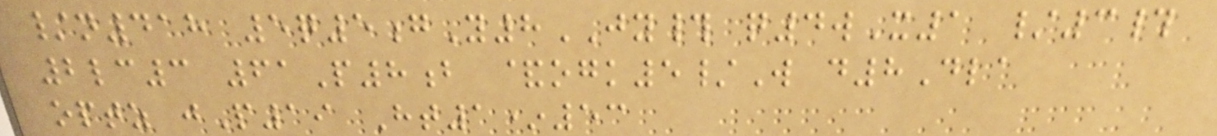/n418 5q5gY8JY# q4wX1 /3#
2lc3 61P8b &ogk5/W d8Dla
optz jP19 Ht1*53
